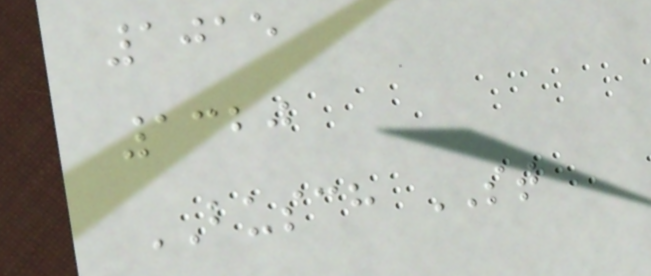1015
1320
BUSCH ST
